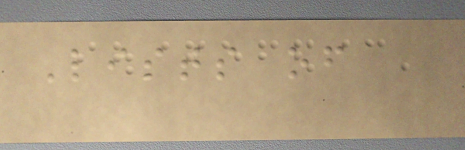Lists of
